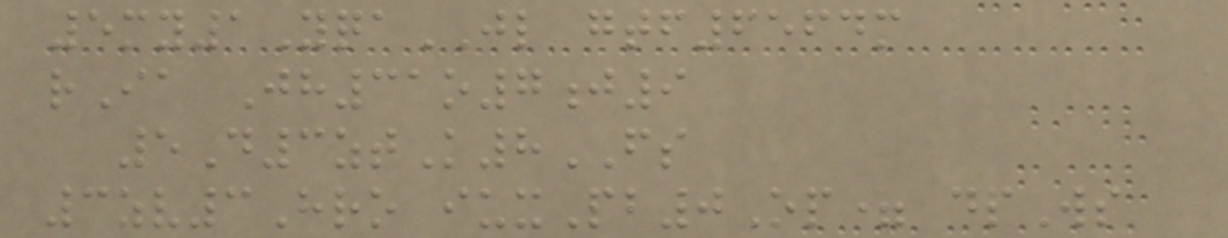5my1YqaJL gtf6564m
rIa Jh31o7j9
5D3ztK8FS
3zv3Hro iuxPb0Op= dpWs
